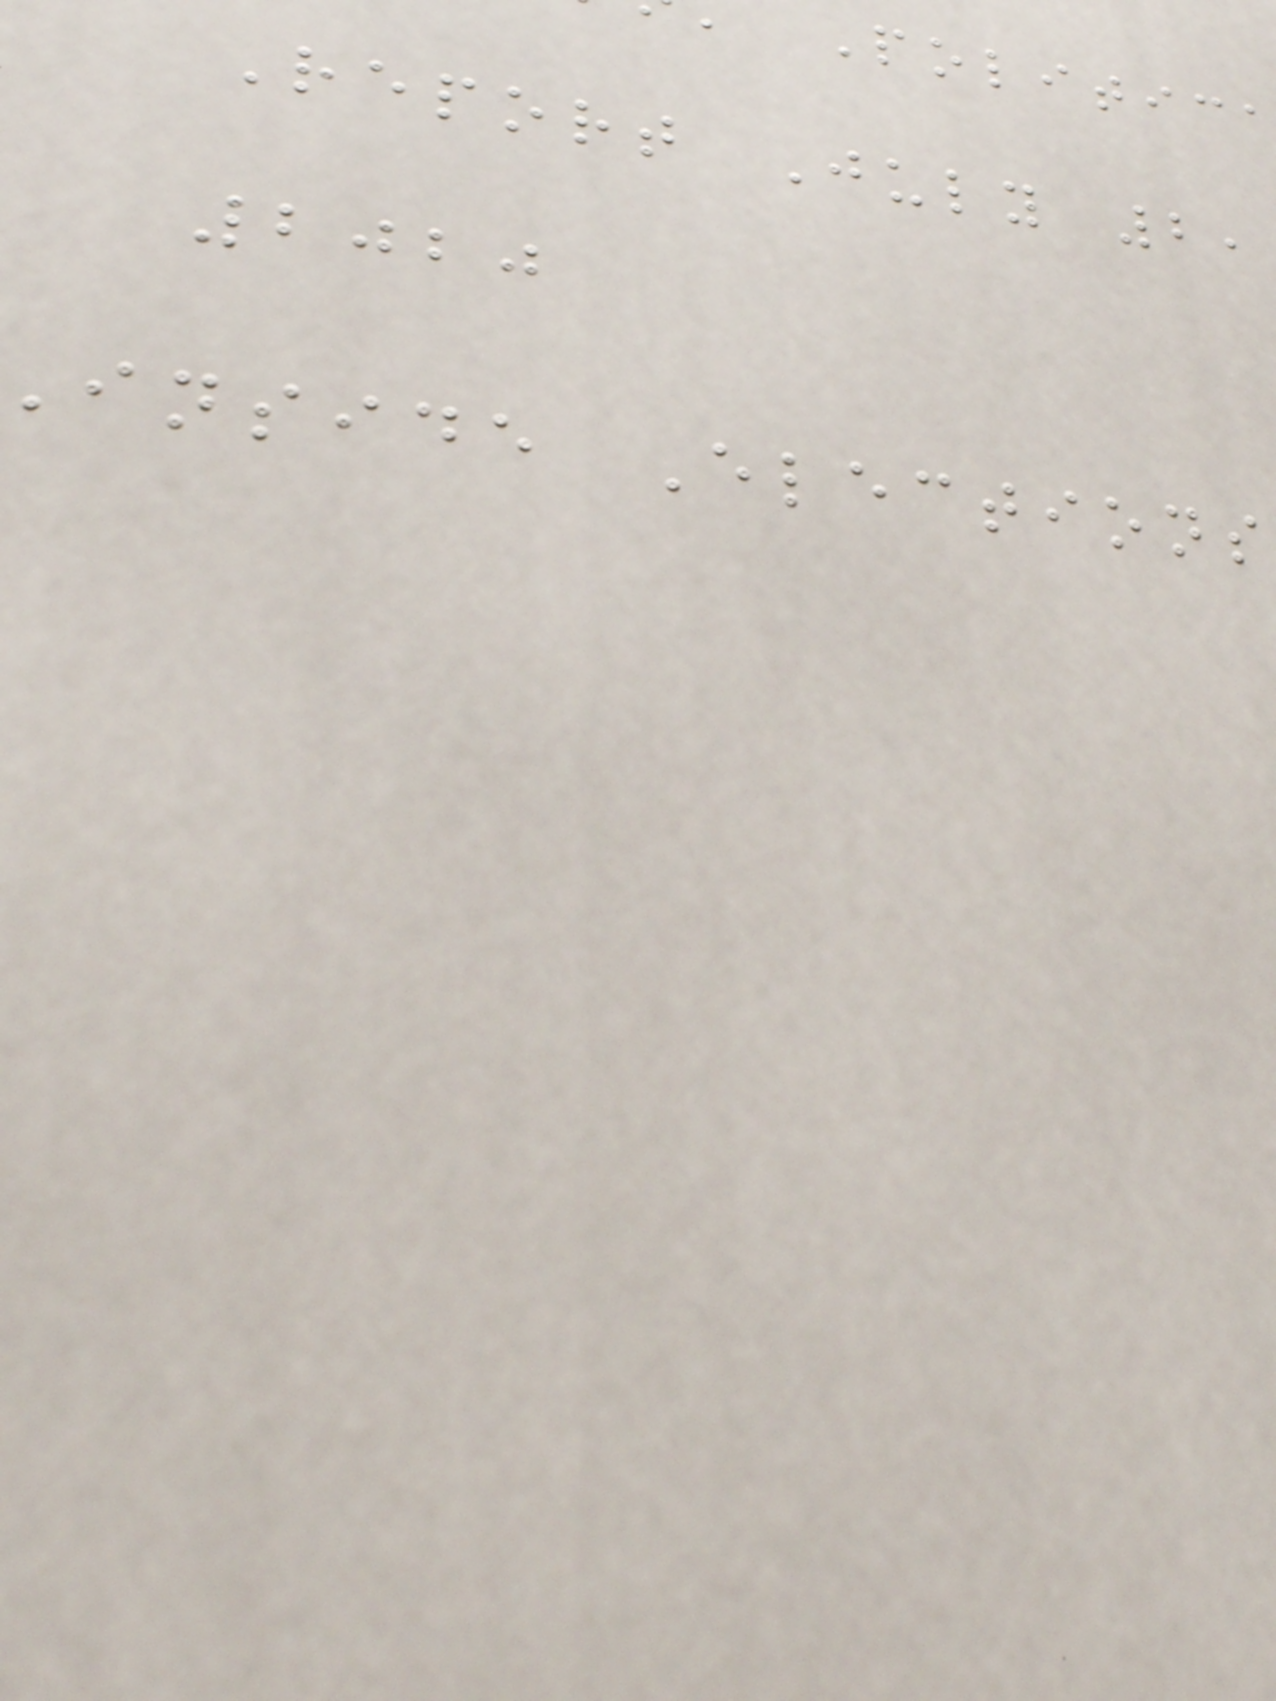Politic
Report July 2,
2020
inside Elections
